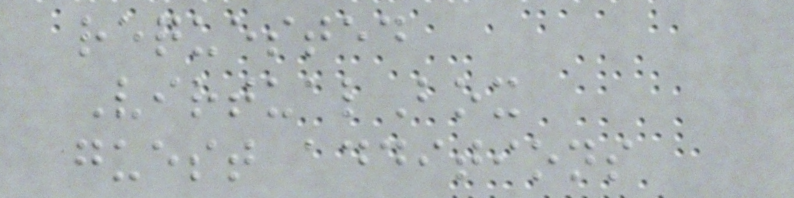requested
VirtualBox
guest additions
